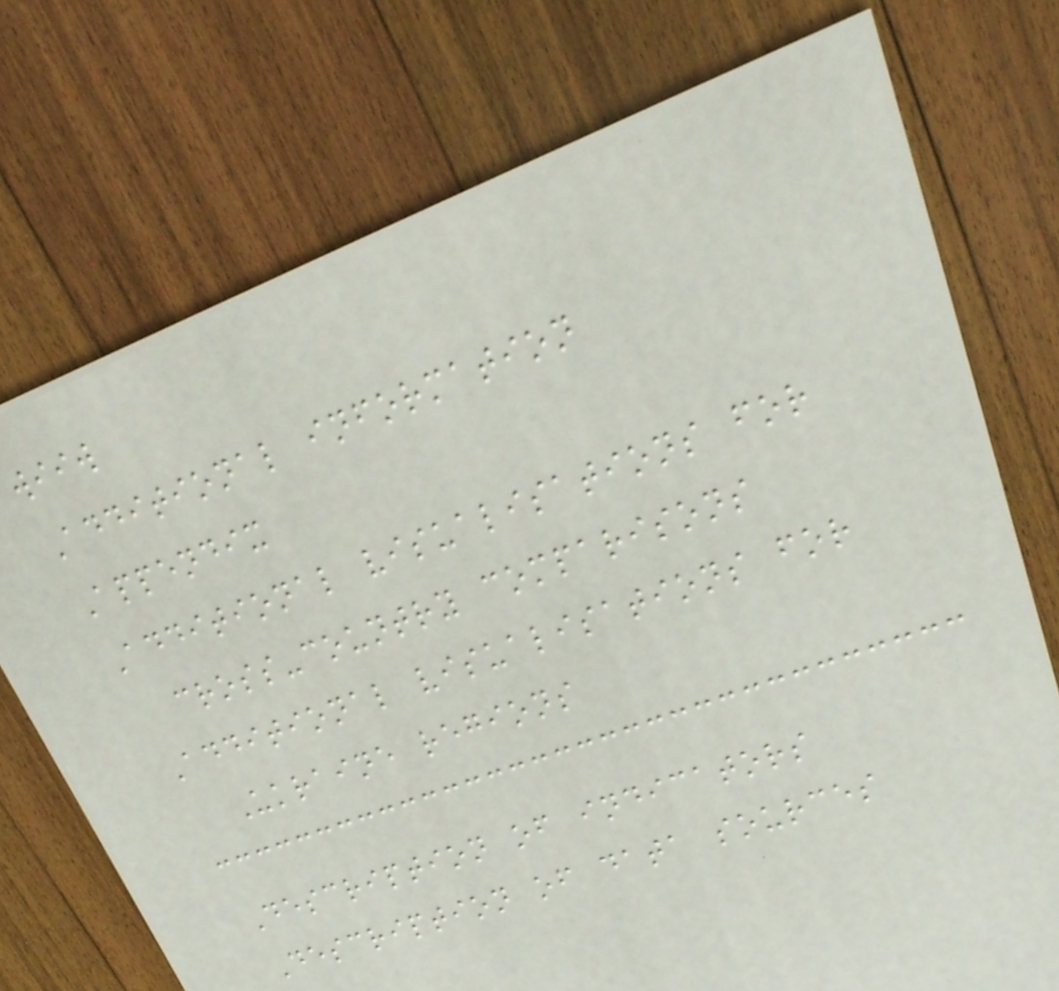wiiw
Additional information
Appendix
Additional visualisations for
cross-country comparisons
Additional visualisations for
Ukraine regions
Description of indicators
Description of data sources
